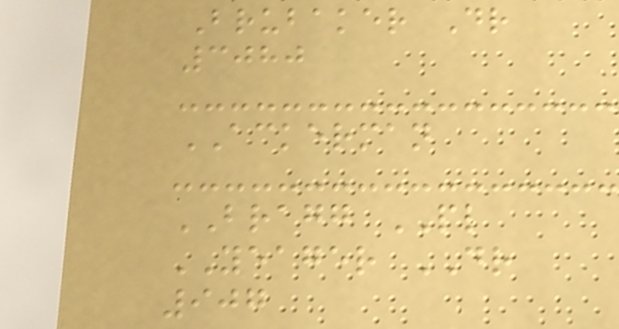Brubaker Dr
3080
ACKERMAN
BRAGG PL
YEAGER DR
907
